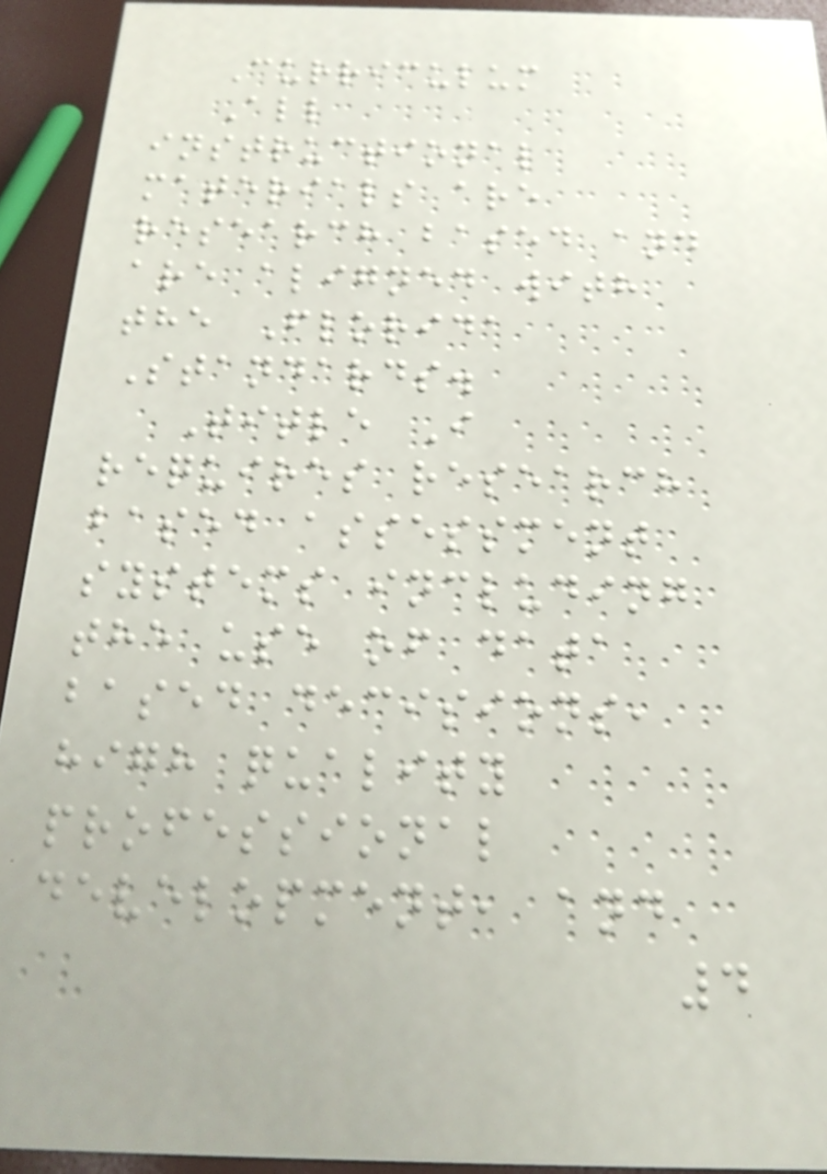Curriculum
All
instructional
materials are
research based and
are aligned with
the Florida
Standards.
Title I
requires research
based assessment
systems including
the use of data
based decisions,
high quality
professional
development, and
4
